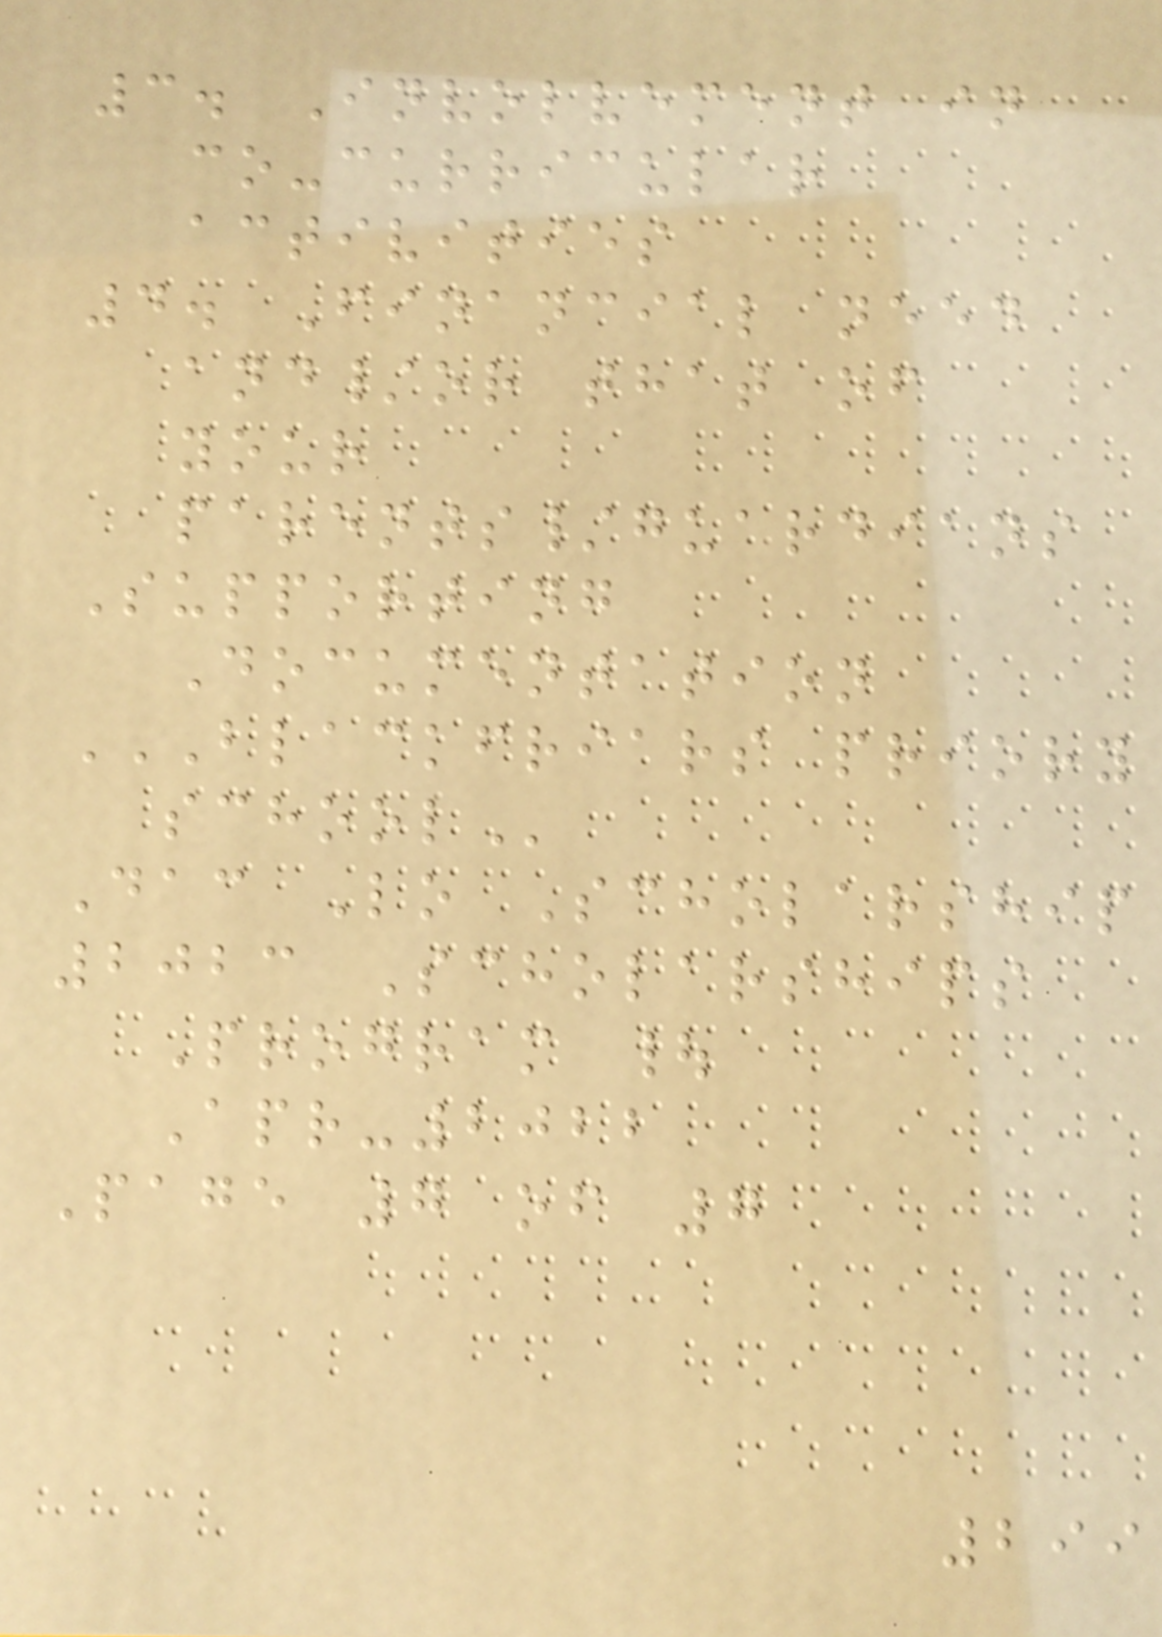3. Involvement in
co-curricular
activities
4. Financial need
and/or that of
your
parents/guardians
Supporting
Documentation
BLACKFRIARS PRIORY
SCHOOL
Dac Lo Scholarship
2023 Scholarships
Program |
Apr-2022
Page 7 of 7
299
